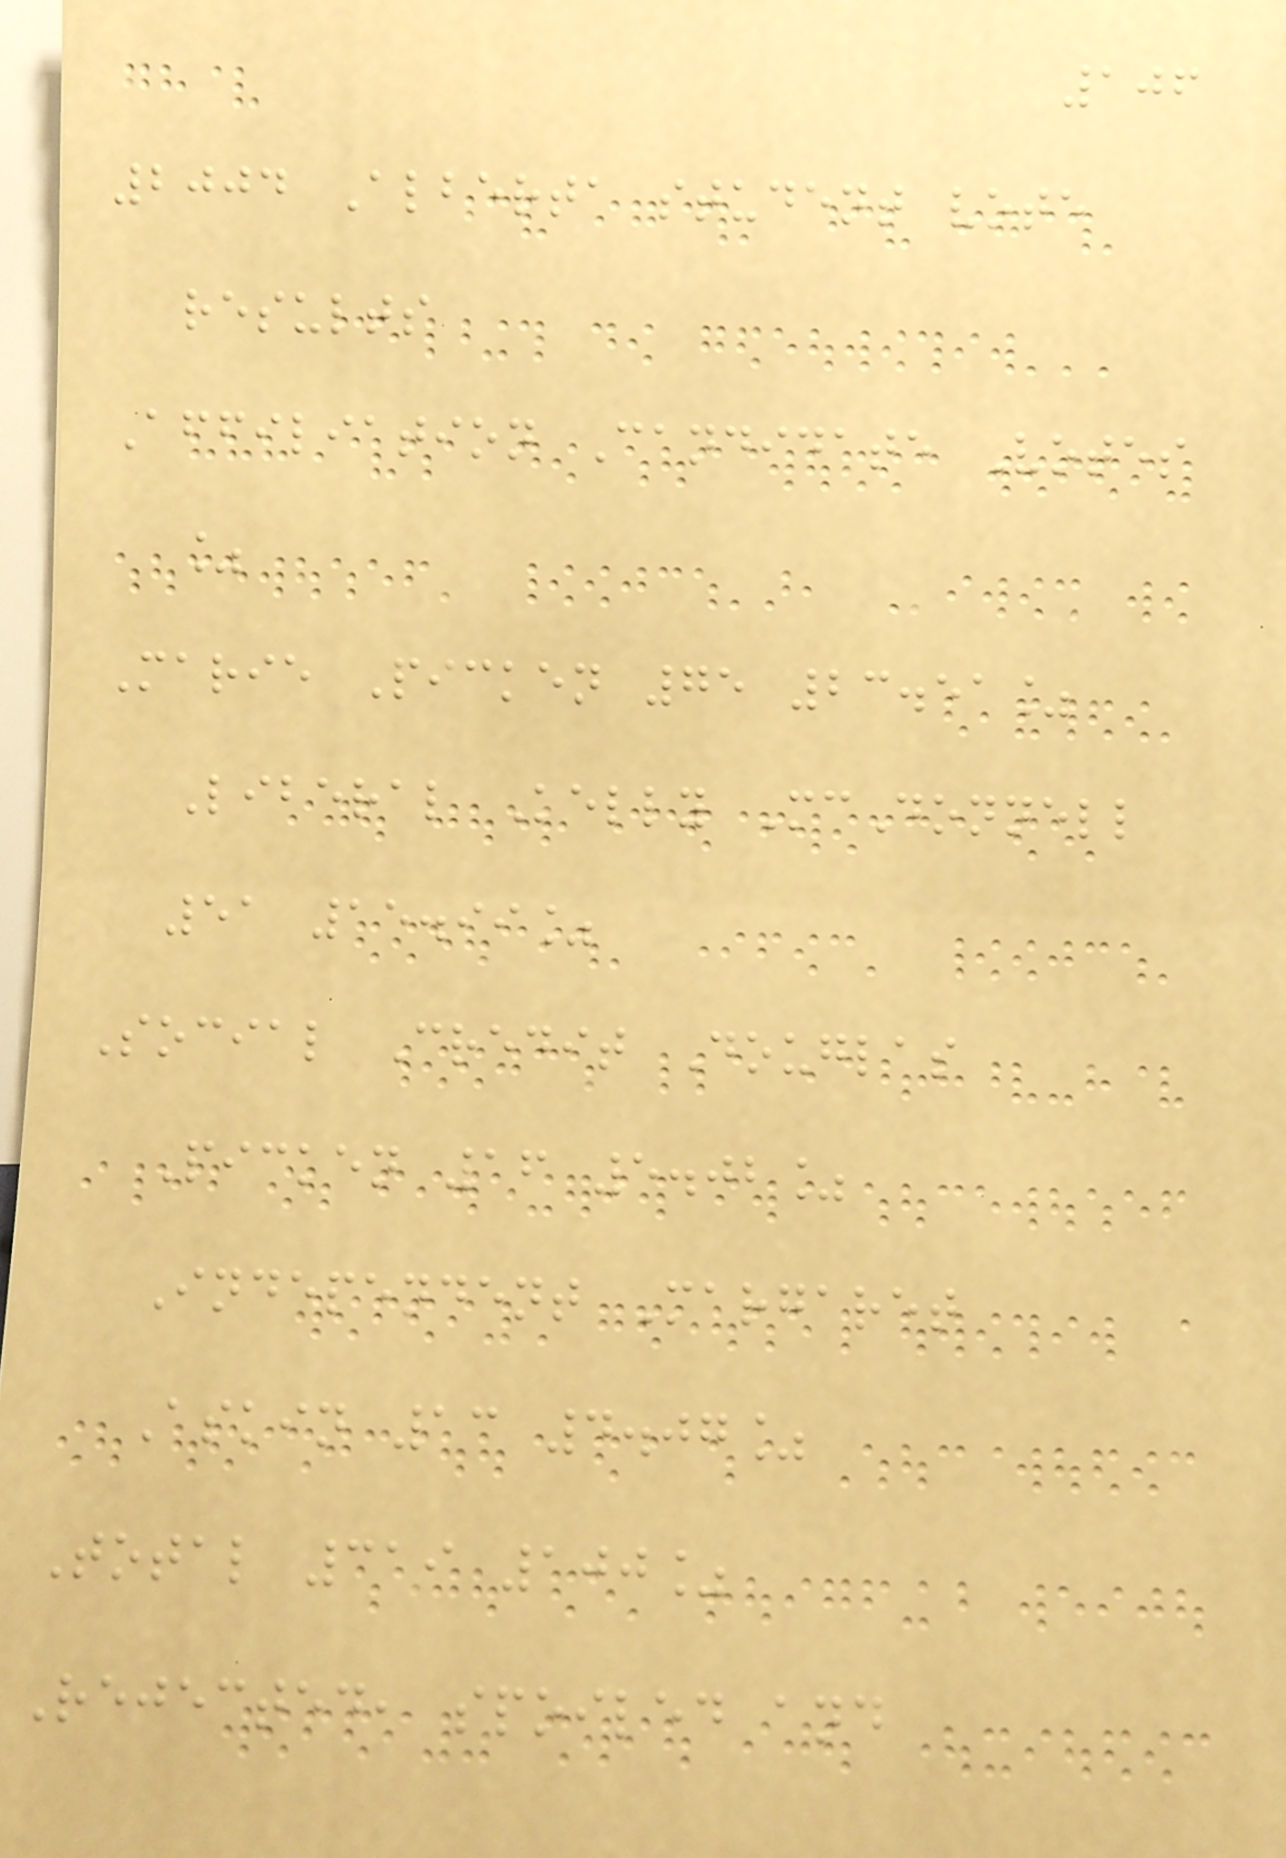106
2004 Alberta student vote
results
Affiliation Candidate Votes
%
Marie Picken 75 23.51%
Liberal Kelly McDonnell
51 15.99%
Social Credit Douglas
Picken 16 5.02%
Independent Margaret
Askin 13 4.07%
Total 319 100%
Rejected, spoiled and
